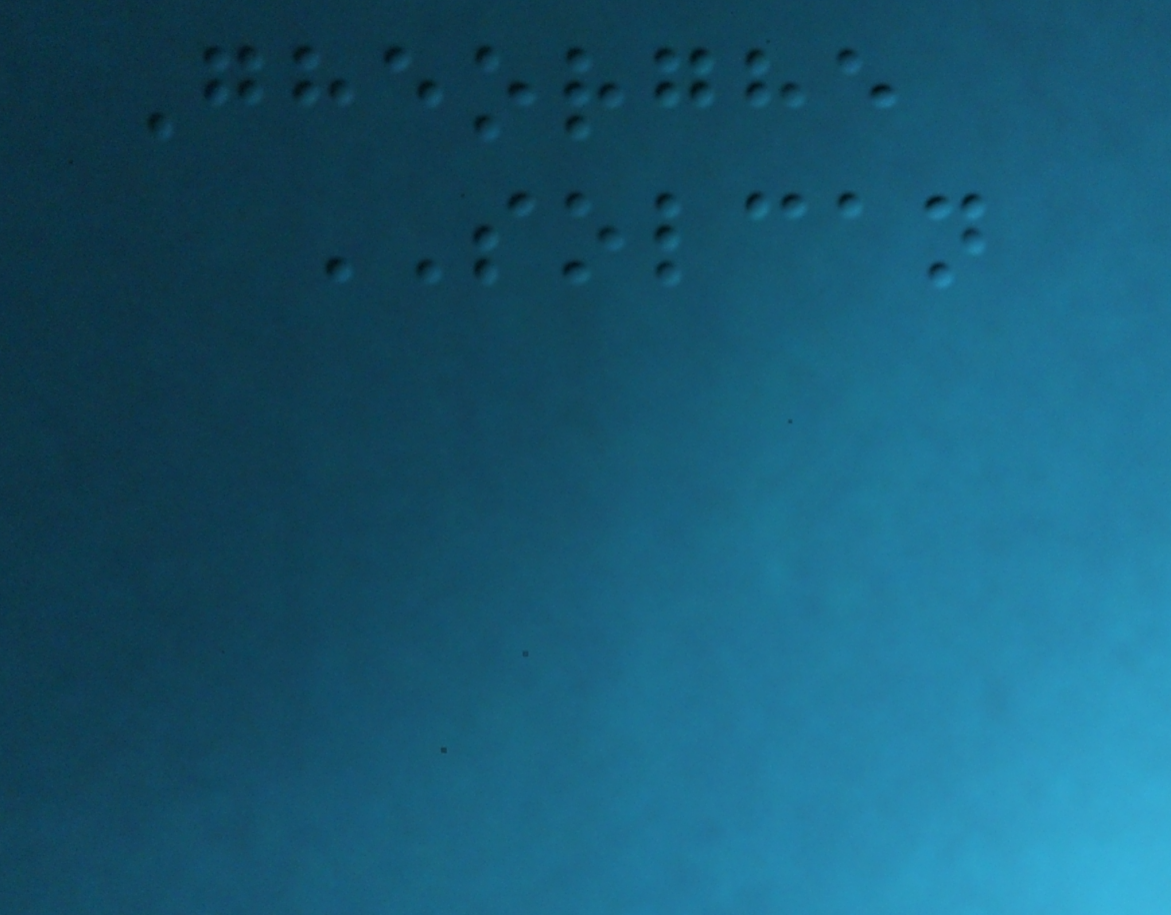Gheorghe
SOLCAN
